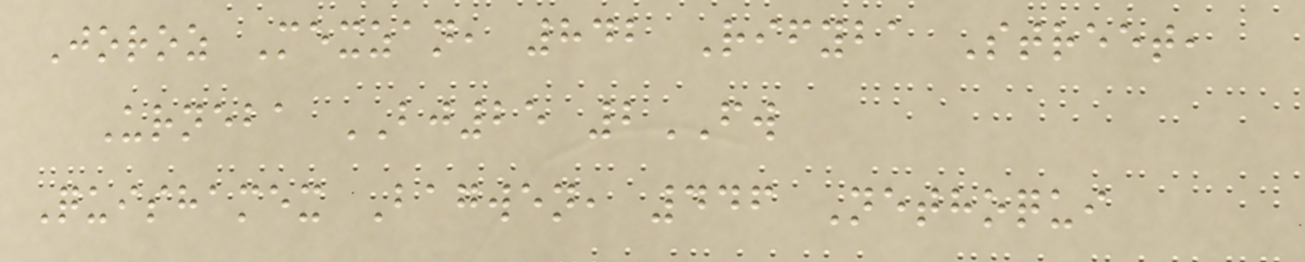Joroz Mexzan, 842 Rifyba Street,
Urneba BJ25 2FW
Quishamex Bagwen, 446 Nethoqui
